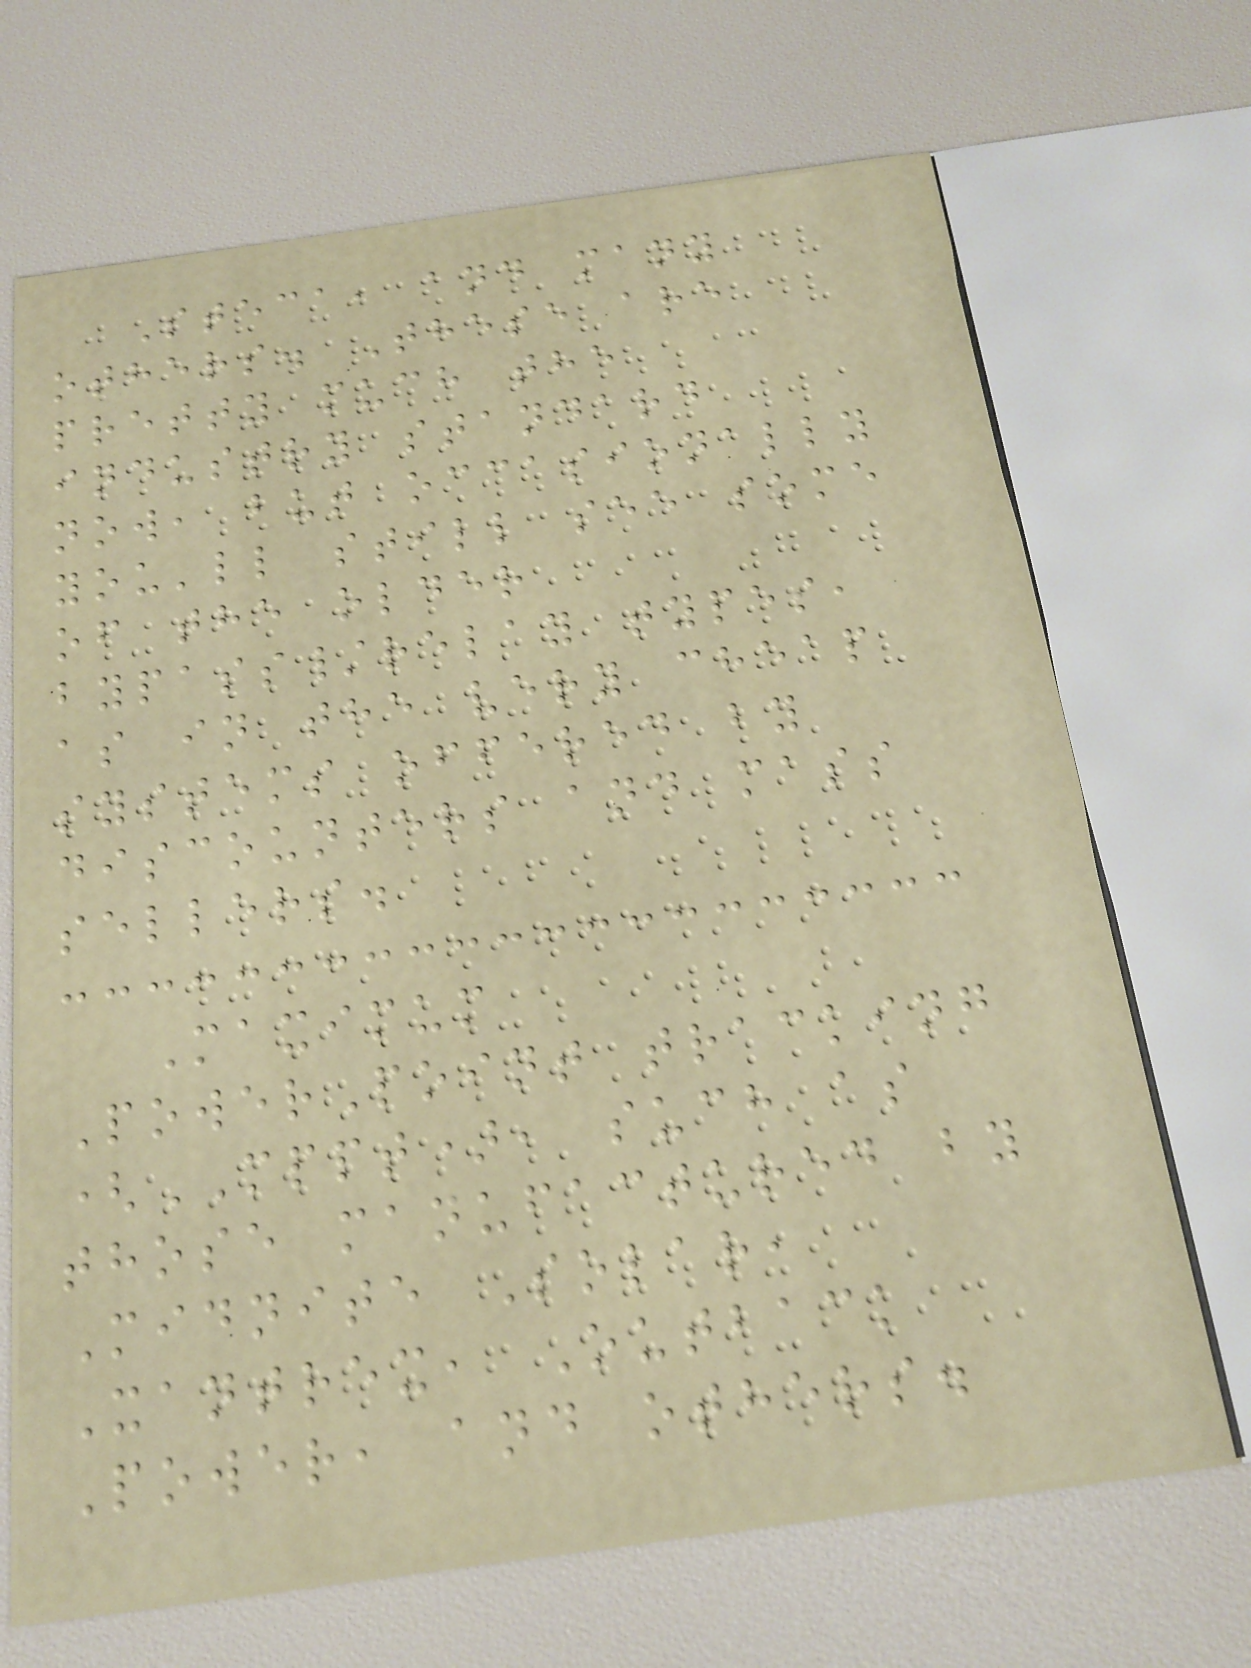Steca, and many
others. These are
pretty much the
industry standard
now, but occasionally
you'll still see some
of the older
bypass/relay types,
as in the very cheap
systems offered by
discounters and mass
sellers.
Maximum
PowerPoint tracking
(MPPT), such as
those manufactured by
Midnite Solar,
Xantrex, Outback
Power, and others.
